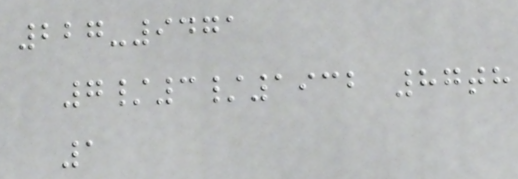227-9471
7/3/1932 87th
1
